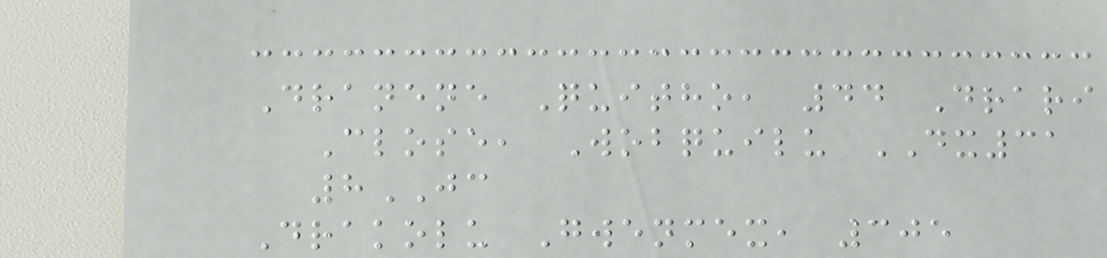Dranene Quitho, 44 Drari
Close, Wobquilu DX31
8JC
Drakolu Gwenmex, 305
